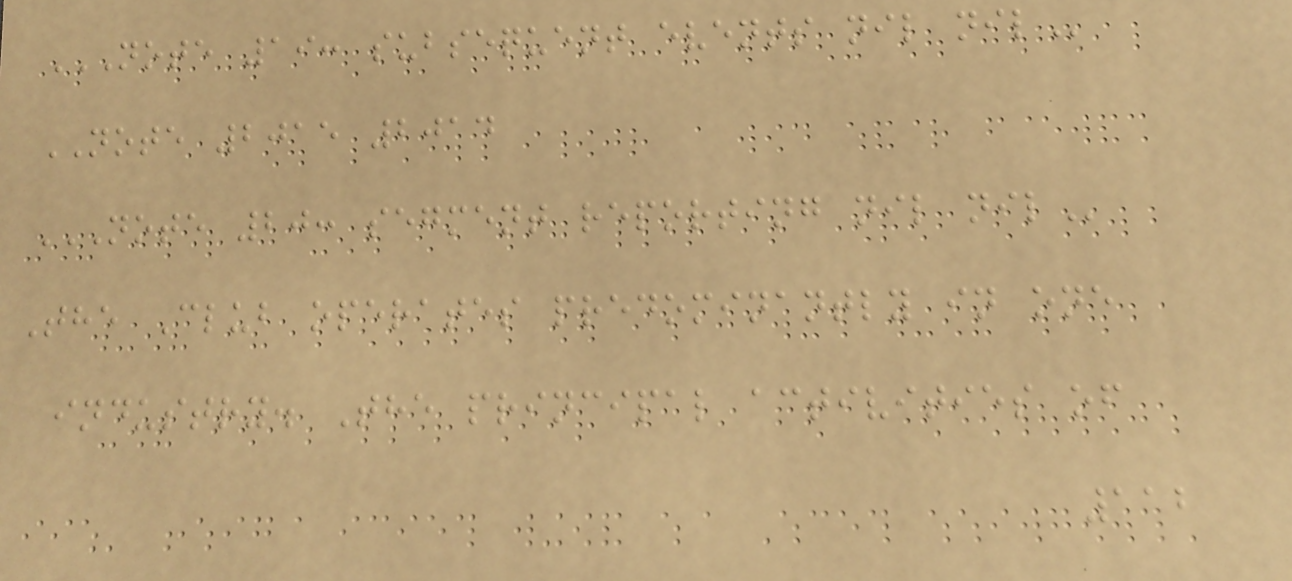NOTE 19: SUBSEQUENT EVENTS NIL NIL
NOTE 2015 2014
NOTE 20: SEGMENT REPORTING NIL NIL
The Club operates predominantly in one
industry. The principal activities of
112
